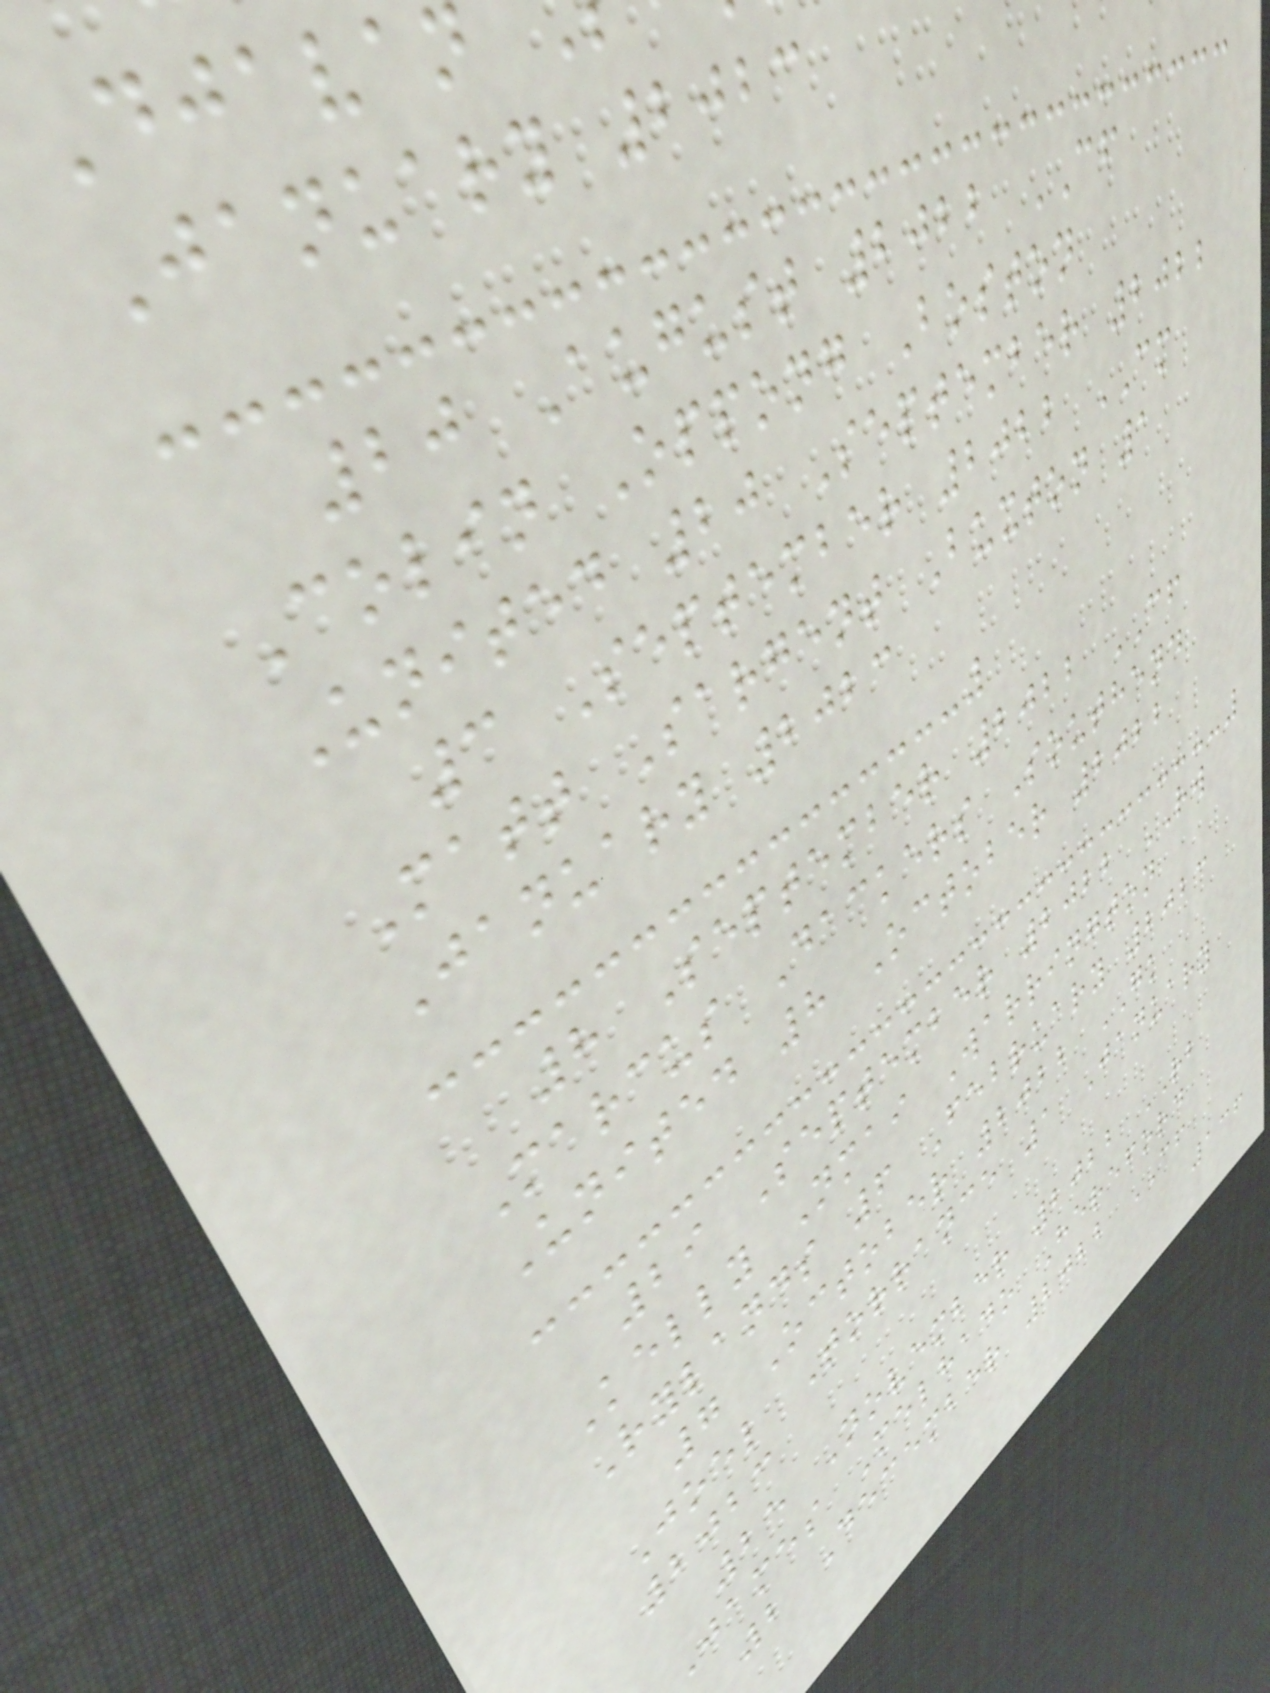Djavan
January 2023
20 August 2022 CF
Colin Oppong Boston
United 20 September 2022
3 September 2022 CM
Matt Sargent Buxton 1
January 2023
8 September 2022 CF
Marcus Dackers Southend
United 8 October 2022
29 September 2022 RW
Kelly Nmai Warrington
Rylands 6 February 2023
7 October 2022 GK
Joel Torrance 1 January
2023
25 November 2022 RB
James Melhado Hereford
2 December 2022 CF
136
